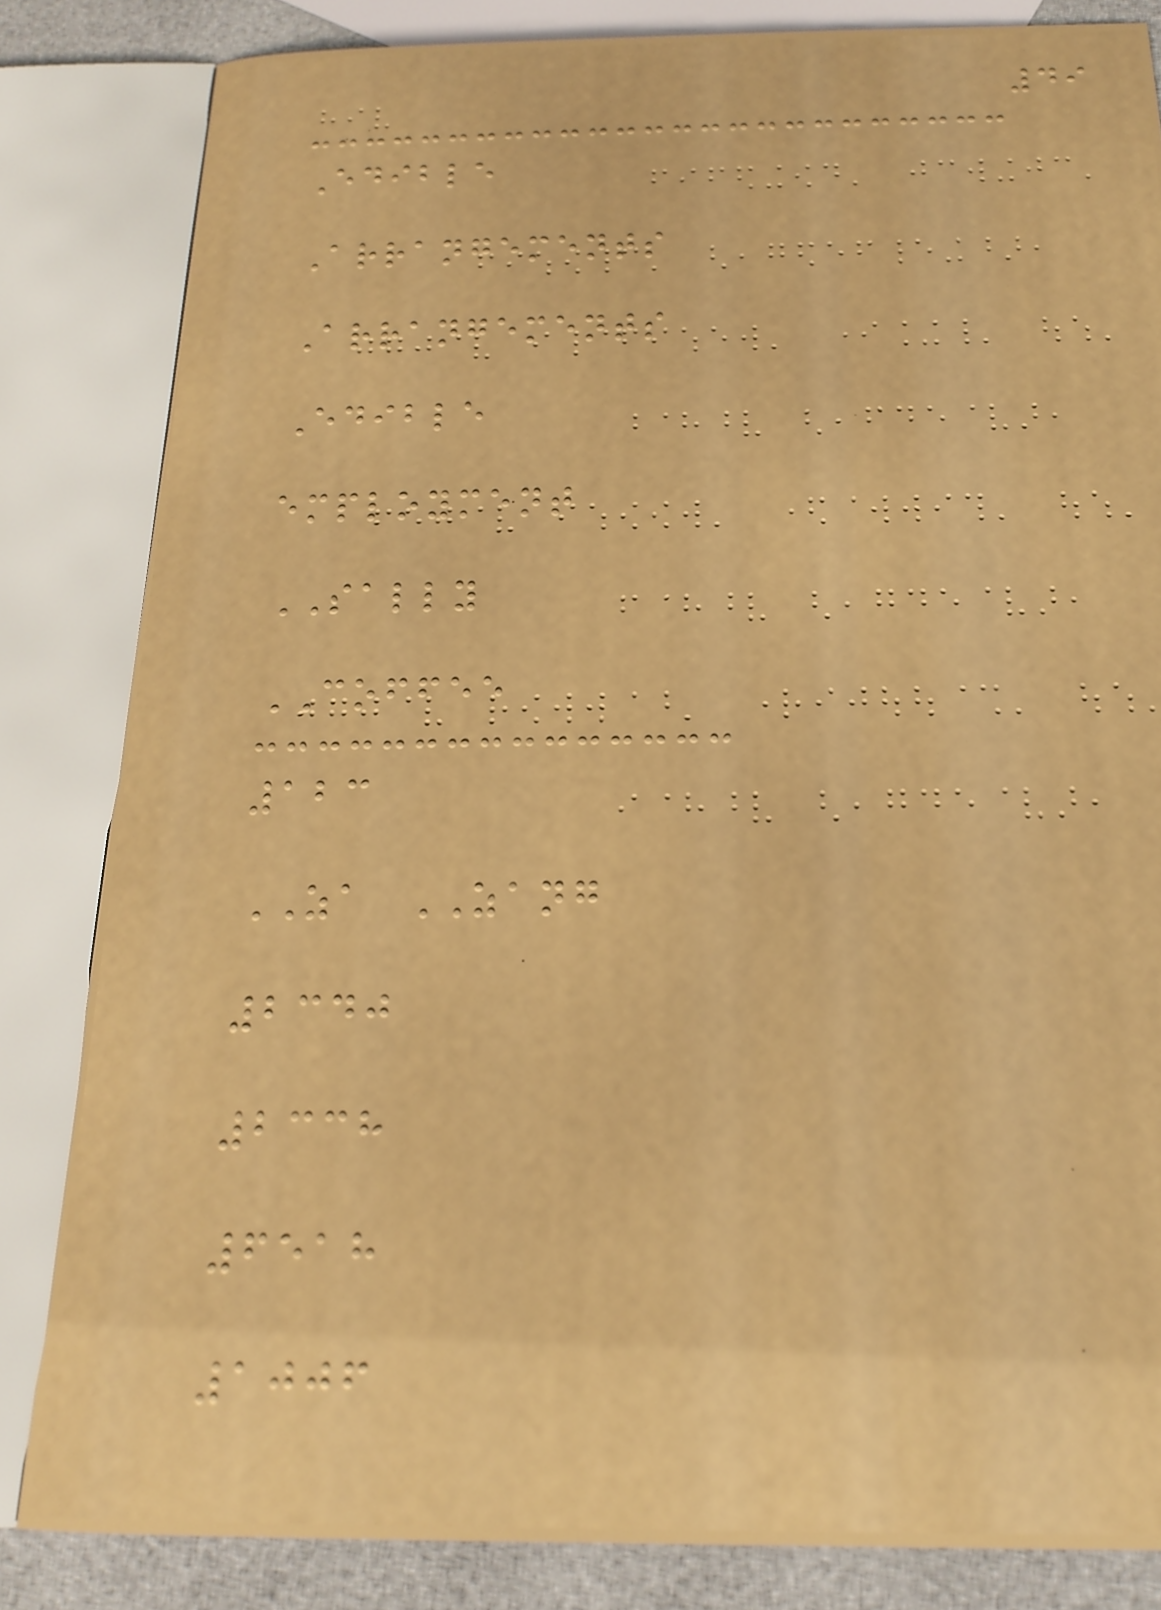49
Edible
Arrangements
Arrangements
Edible
employment
SALLY
COFFEE
123
ZA ZANG
2340
2338
6518
1006
